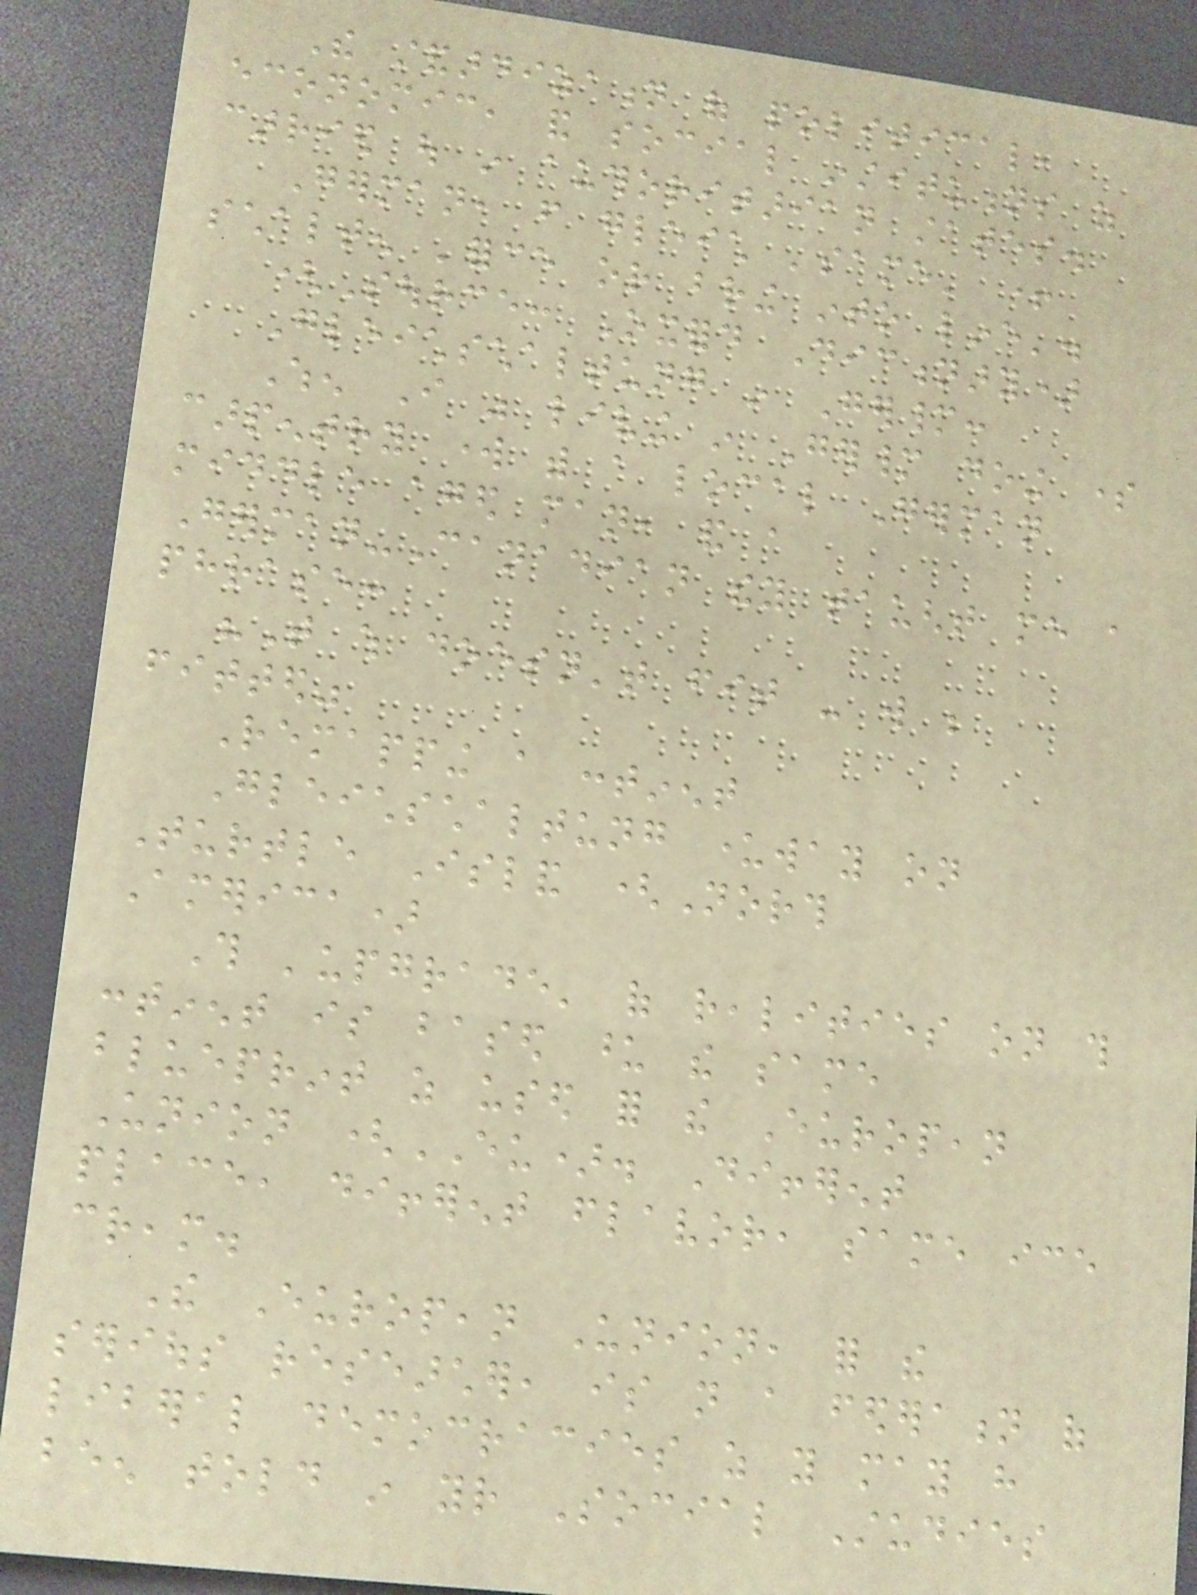The standardization of political,
economic, and social institutions as
carried out in authoritarian states.
German, from gleich 'same' +
schalten 'force or bring into line'.
(Source: Oxford Dictionary)
Gleichschaltung in Germany:
When I was living in Germany doing some
carpentry work with a local German
middle aged man, and a
German-Canadian they taught me a
phrase:
"That which doesn't fit - will be
fitted"
Remapping a continent
Gleichschaltung underway on
Turtle Island (North
America)
This 'upgrade' of realities on this
continent is based upon the same
blueprint as used for the European
Union (EU). Different
place, different flavor, same ice
cream.
The European Union, for the
serious researcher, is not a federation of
liberal democracies as you may have
been told in your Social Studies
